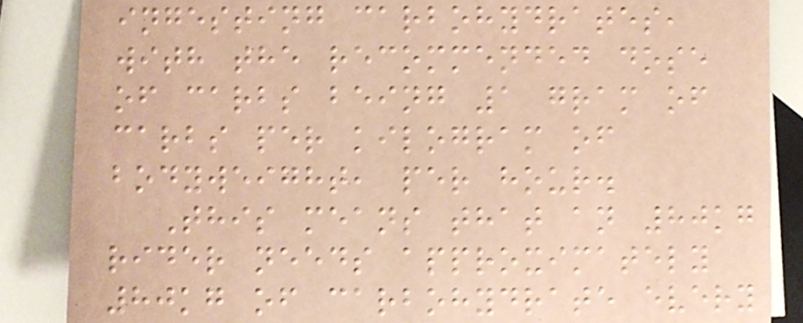ingesting carbohydrates,
with the recommended dose
of carbs being 1 gram of
carbs per kilogram of
bodyweight, per hour.
This means that an 80kg
rider needs approximately
80kg of carbohydrate every
